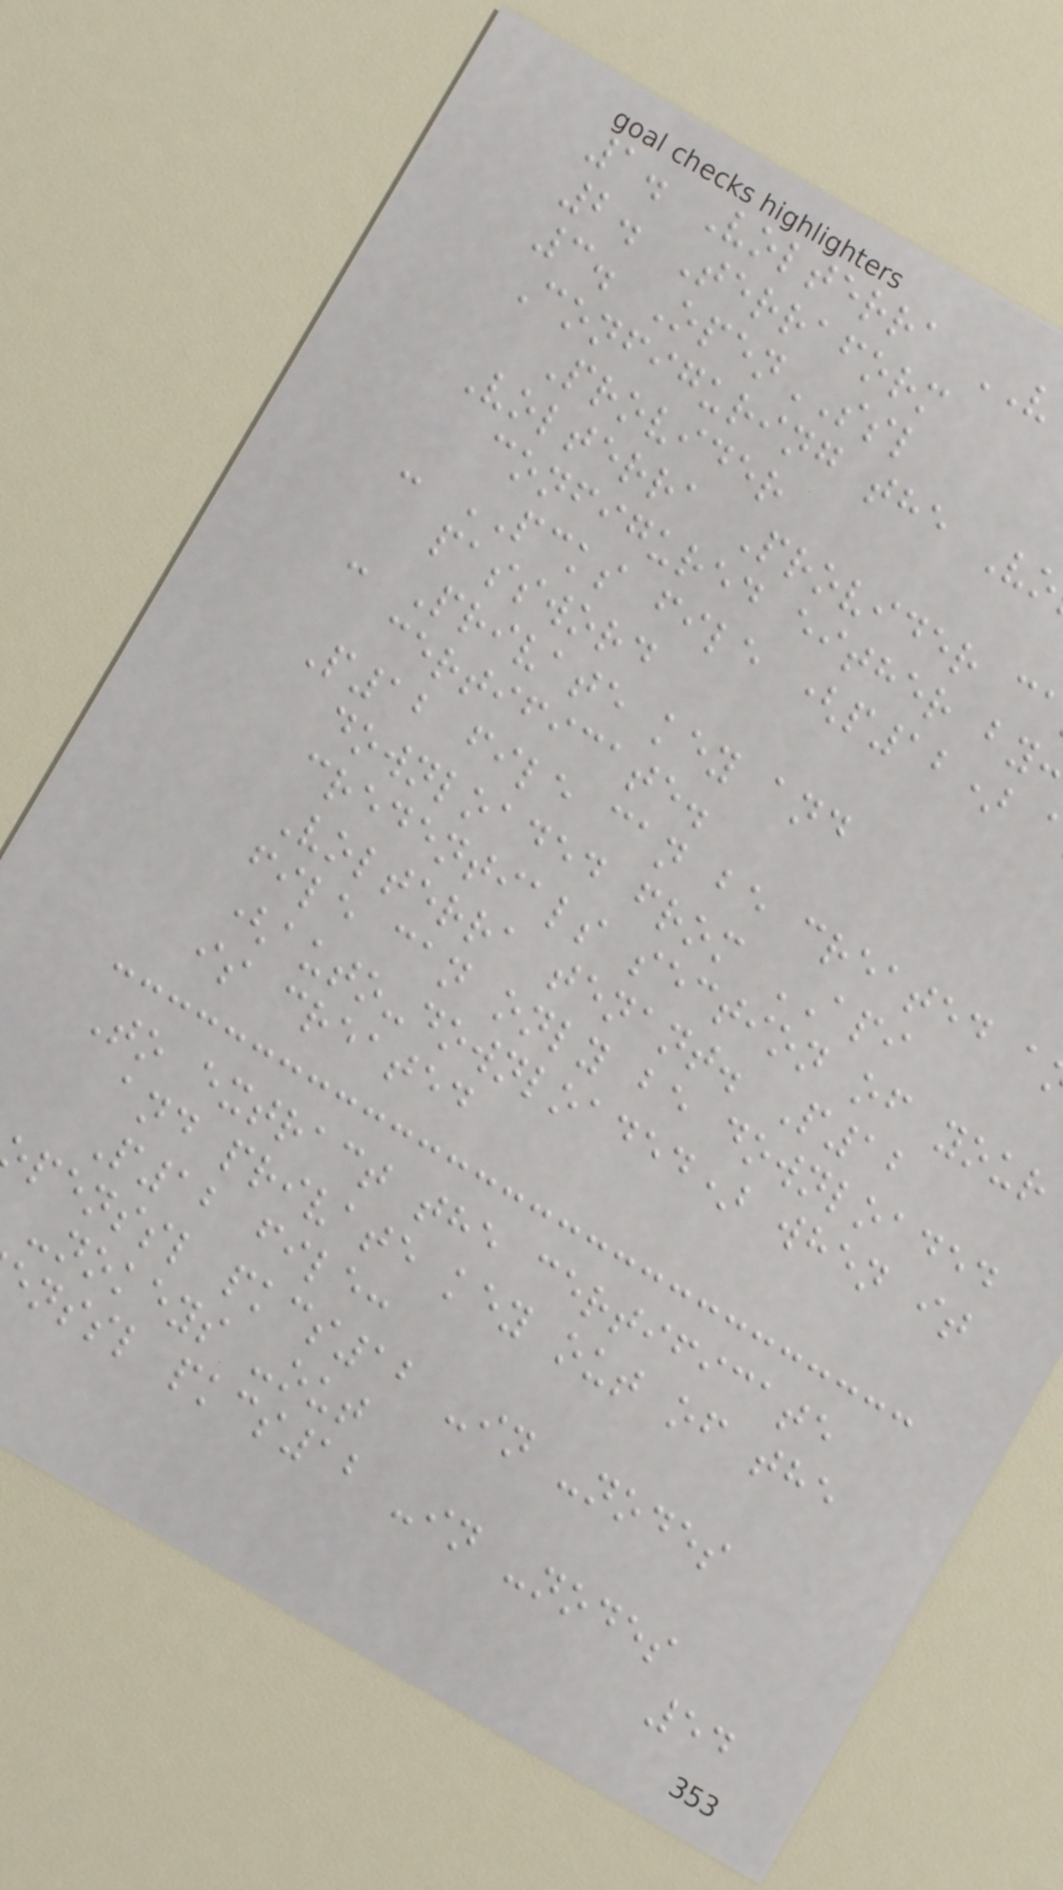1. Volterra
2. Terraform
3. OpenSSL
Configuring the V
Provider
Volterra Provider c
configured either by
- PCKS file (p12)
password
- Private key and
certificate.
P12 file can be created a
downloaded from API
credentials section of your
Volterra tenant. P12
file can only be downloaded
(auto-downloaded) when it
is created
To extract the certificate
and private key out of the
P12 file:
penssl pkcs12 -in -nodes
-nokeys -out
nssl pkcs12 -in -nodes
54
